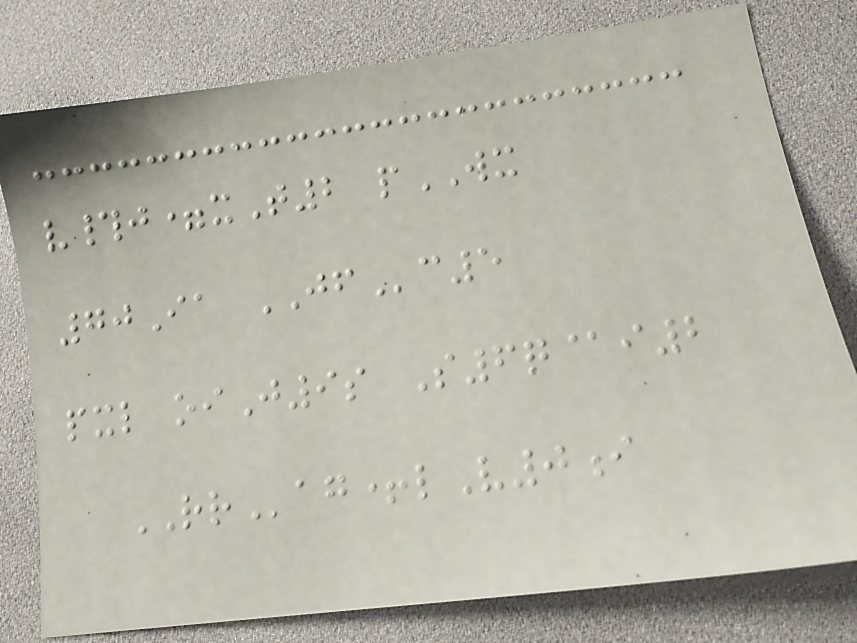v#j=xT2 pWX
70Ia JFc5
pxl oiJ9s S6q@i2
RRag+lV0i
